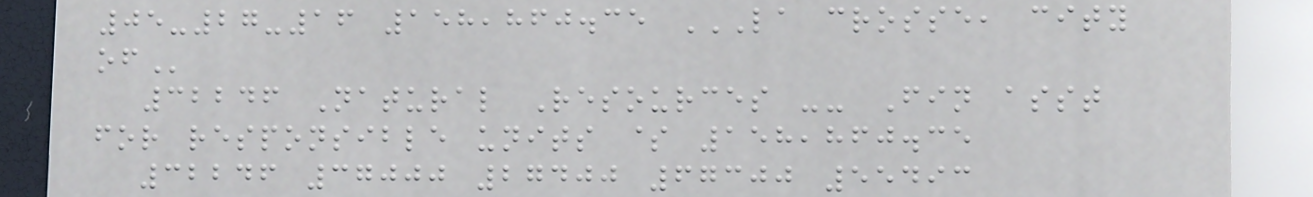05-27-16 158,860.35 LA CROSSE, CITY
OF
32246 Natural Resources -- Fin asst
for responsible units $ 158,860.35
32246 37000 27400 67300 55493
